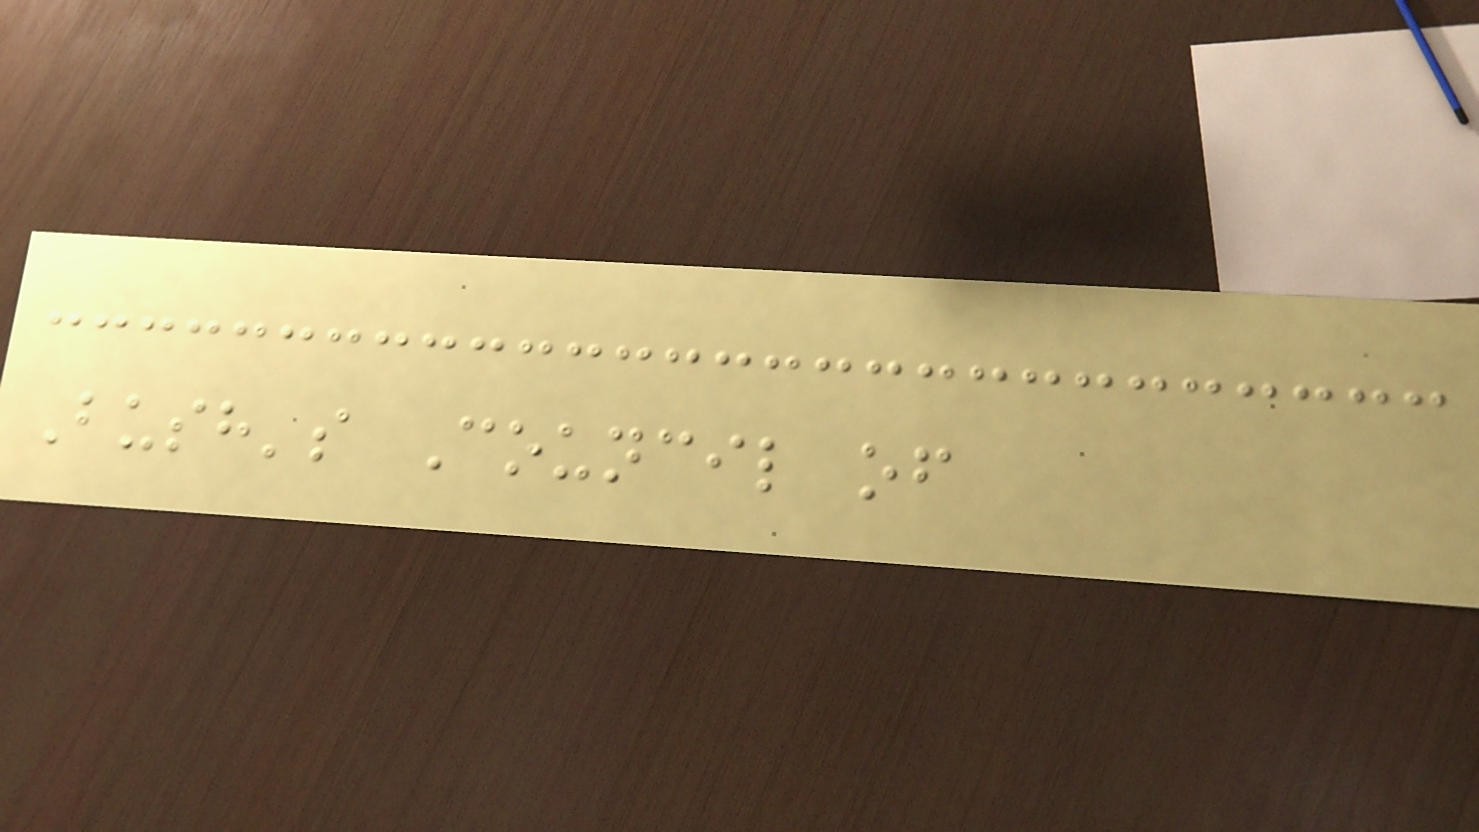Bush's Council of
